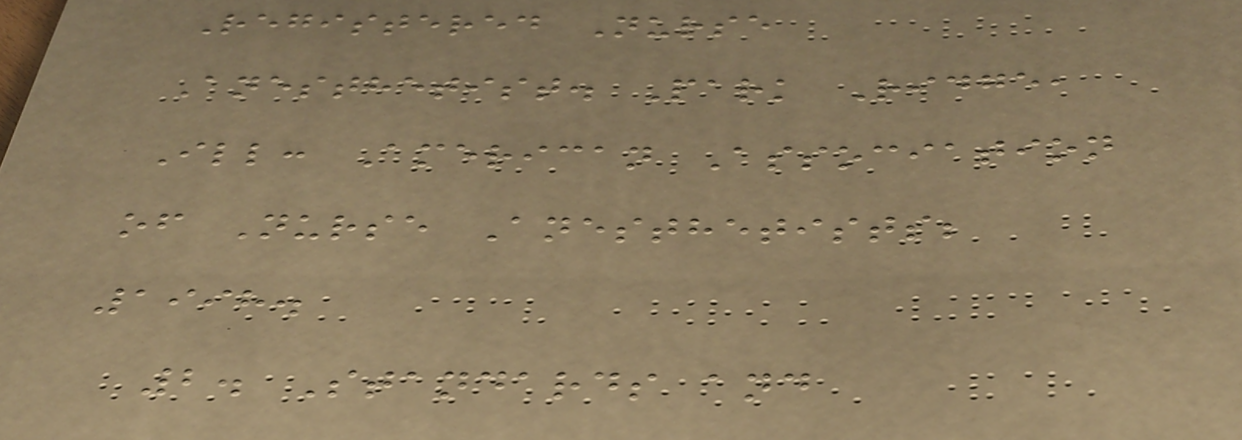Registered Nurse
Anesthetist. Park Ridge,
Ill: American Association
of Nurse Anesthetists;
1998.
2. Standards and
